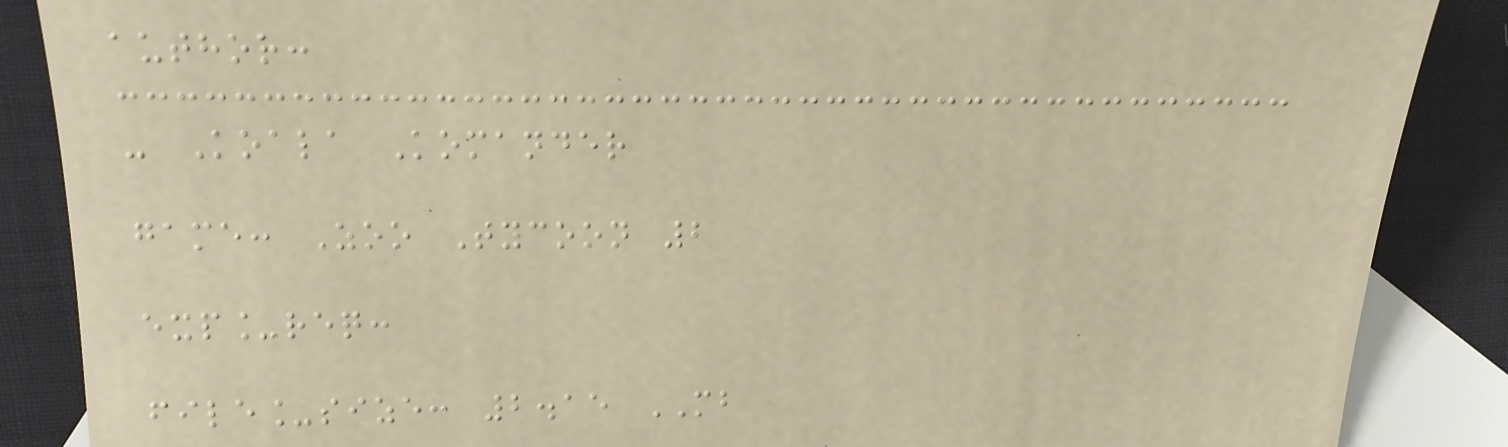author:
- Koala Komander
game: Zoo Tycoon 2
exp_req:
file_size: 2.15 MB
